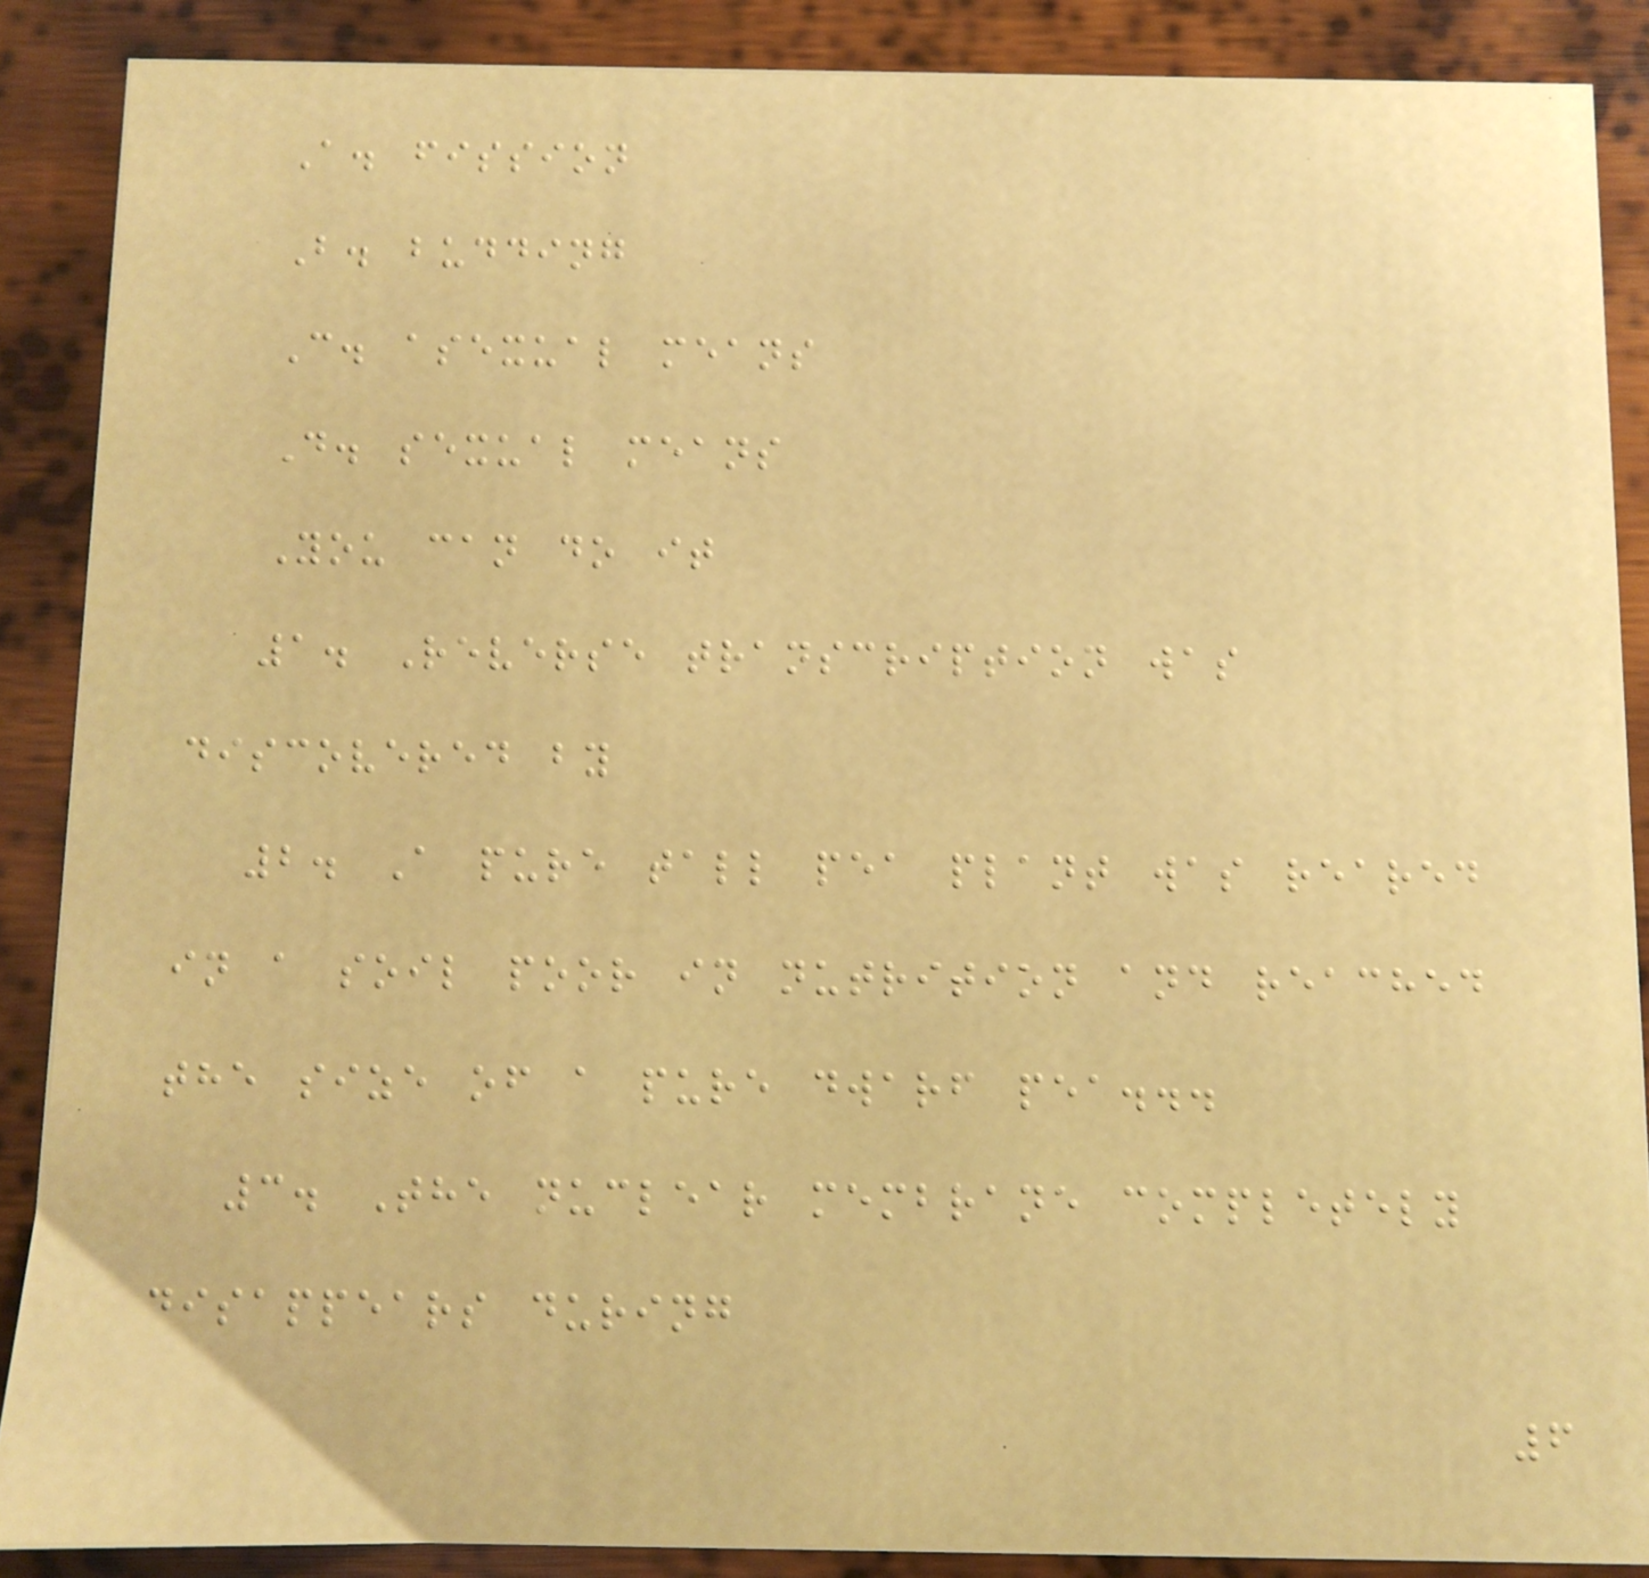A. fission
B. budding
C. asexual means
D. sexual means
You can do it
1. Reverse transcription was
discovered by
2. A pure tall pea plant was reared
in a soil poor in nutrition and reached
the size of a pure dwarf pea...
3. The nuclear membrane completely
disappears during
6
